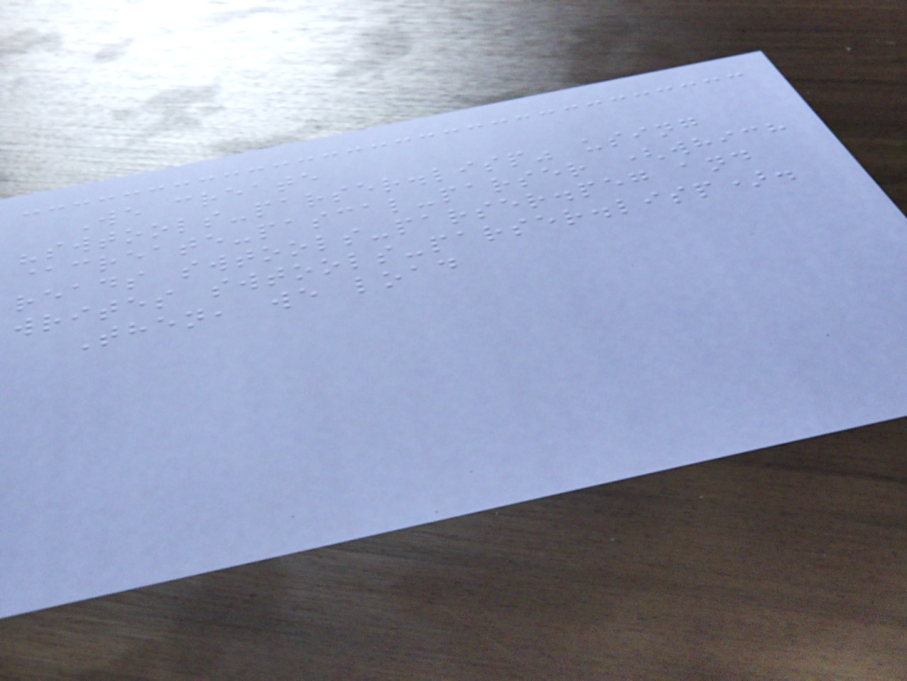We create
"swtools-parser.lisp" using
@create-pascal-parser (which
reads swtools-parser.peg and
writes swtools-parser.lisp).
Then, we load
